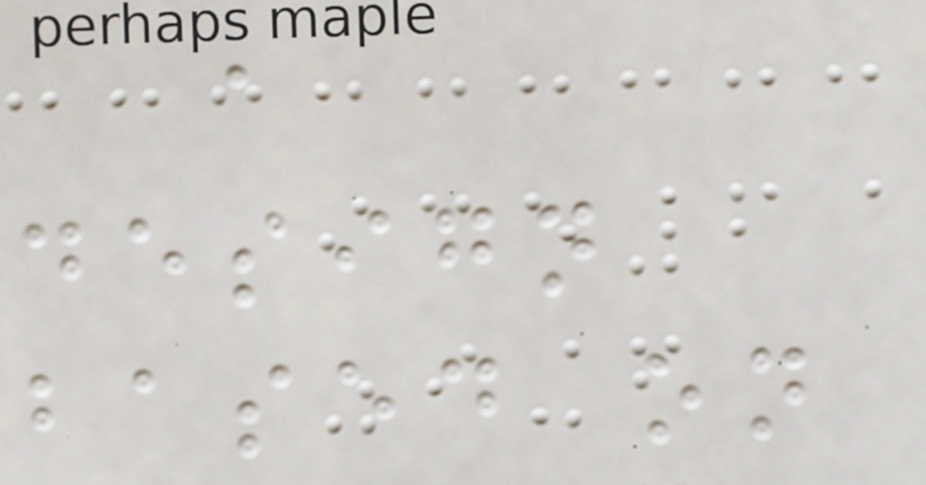a
design
based on
